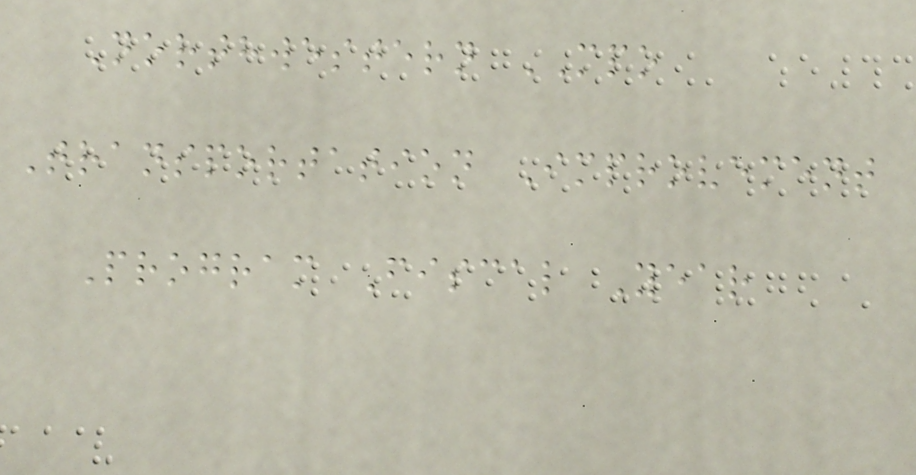Northwestern MPO
Transportation Improvement
Program Fiscal Year
